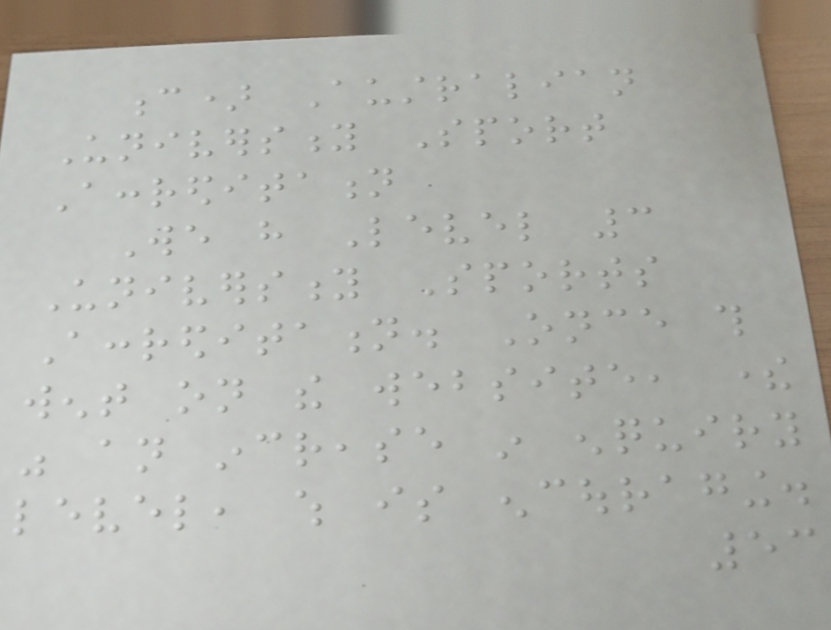c) Australian
University Sport
Accreditation
We have Level 3
University Sports
Accreditation. Once this
went on the website, there
was an increase in enquiry
level, which is encouraging.
53
